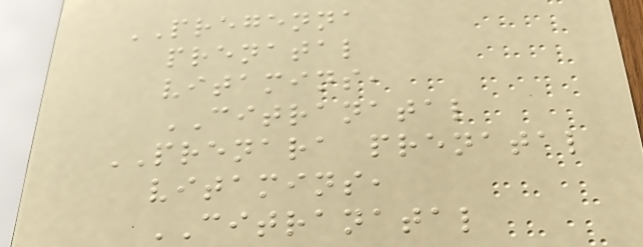PREGENNA
prenatal
vitamins,
CITRANATAL
PRENARA prenatal
vitamins,
CITRANATAL
